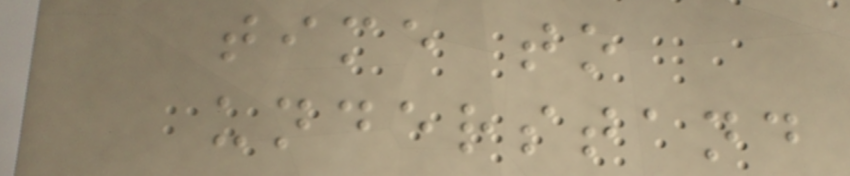time to
understand
